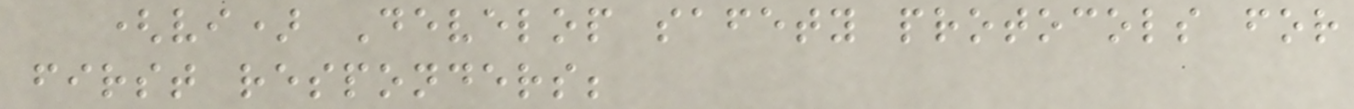(vi) Develop safety protocols for
first responders;
